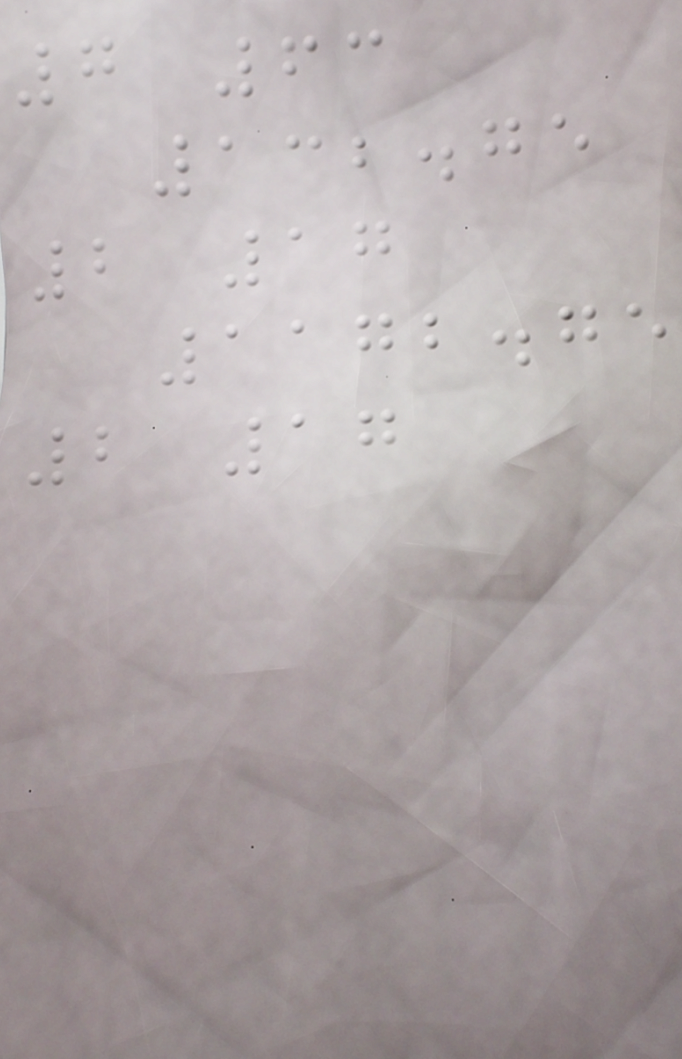7 63
132.75
2 17
1172.75
2 17
